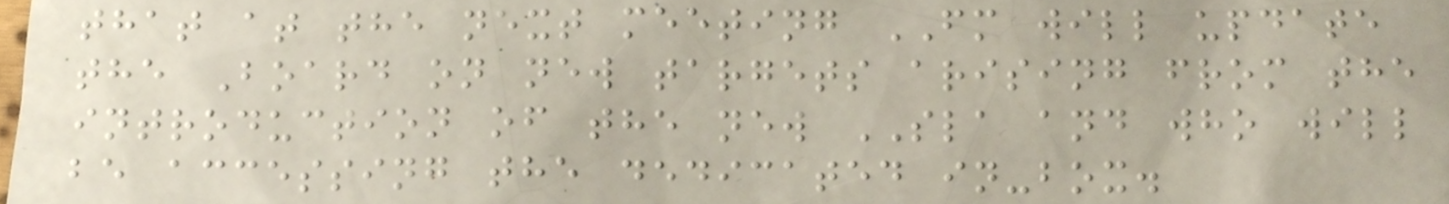that at the next meeting FM will update
the Board on new targets arising from the
introduction of the new SLA and who will
be accessing the dedicated in-box.
